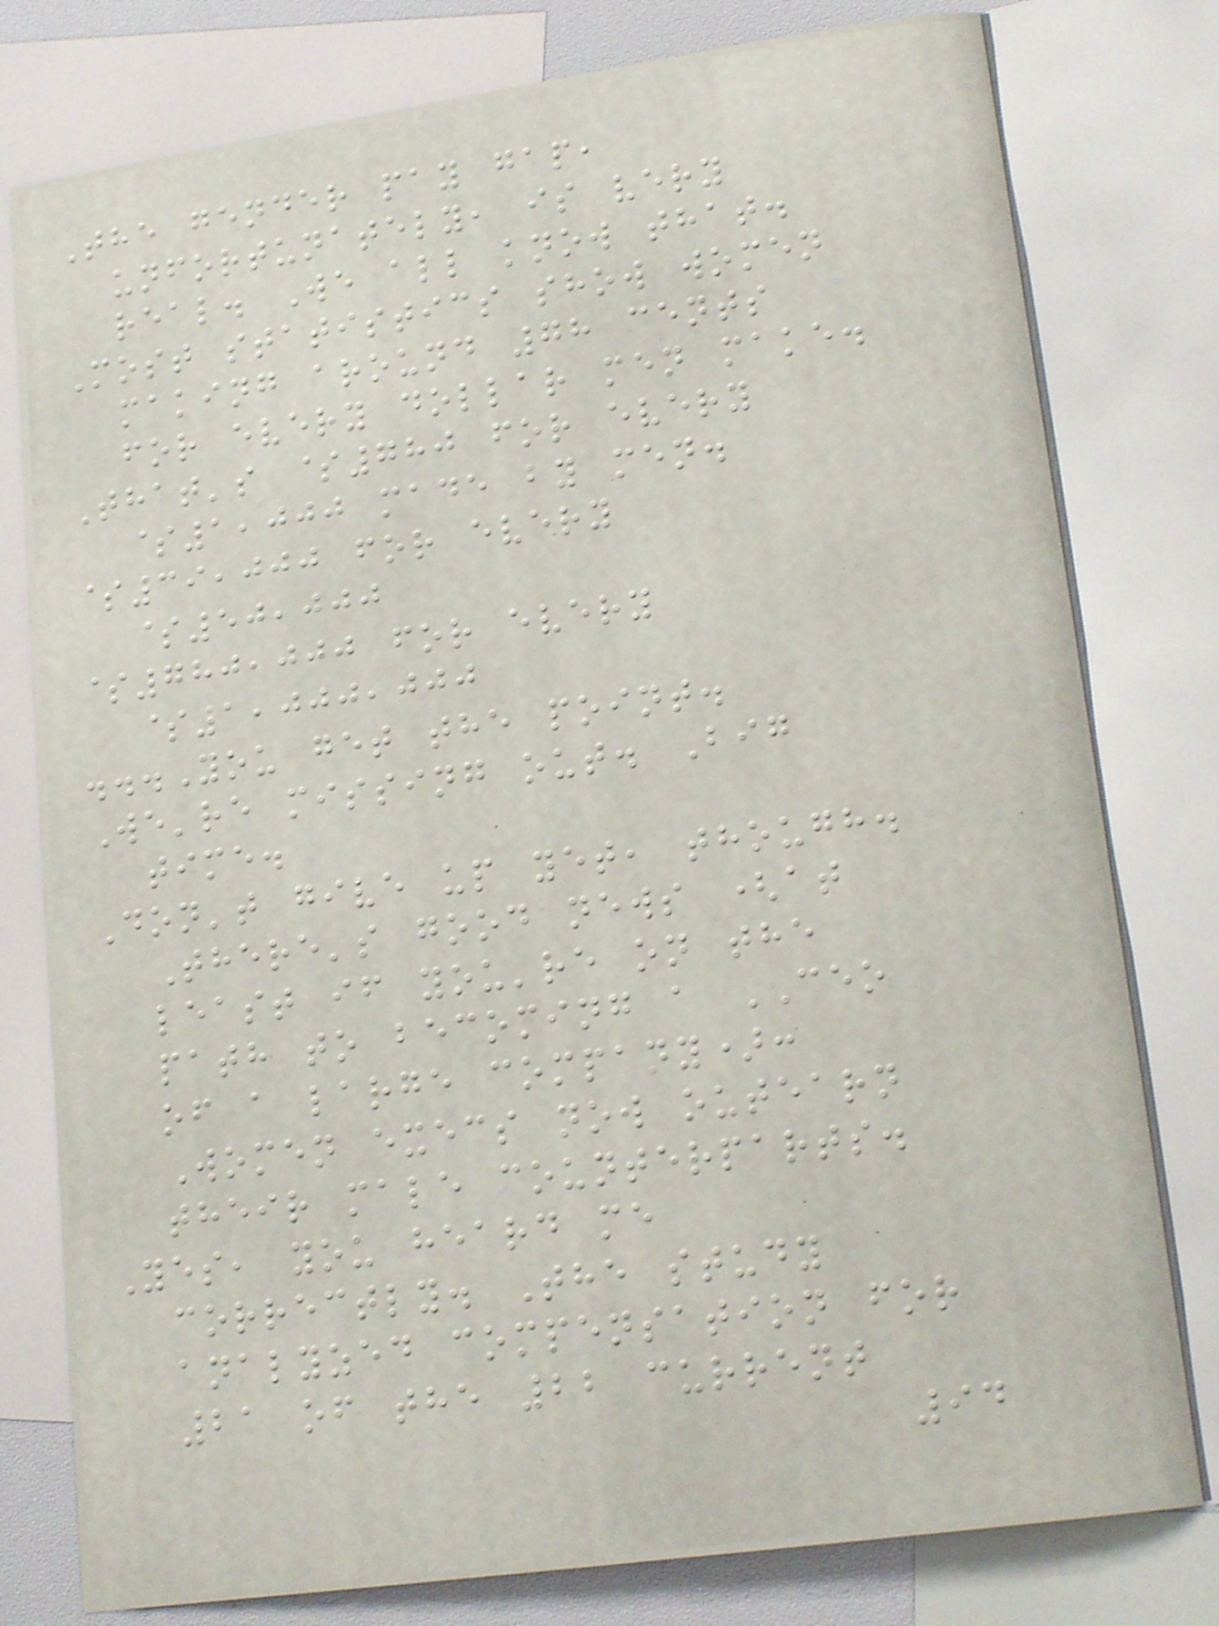The gender pay gap,
unfortunately, is very
real. We all know that.
Most statistics show women
making around 78 cents
for every dollar men make.
That's $780 for every
$1,000 made by men.
$39,000 for every
$50,000
$780,000 for every
$1,000,000
...You get the point.
We're missing out. Big
time.
Don't give up yet, though.
There's good news (at
least if you're on the
path to becoming a CEO
of a large company):
Women execs now outearn
their male counterparts.
Yes, you heard me
correctly. The study
analyzed compensation for
21 of the 22 current
94
